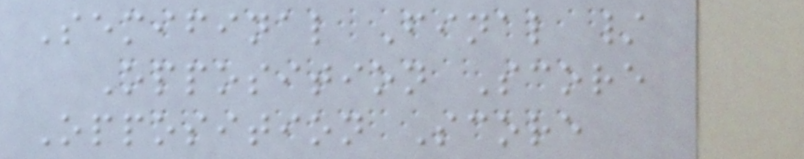Semifinal Final /
Opposition Score
Opposition Score
